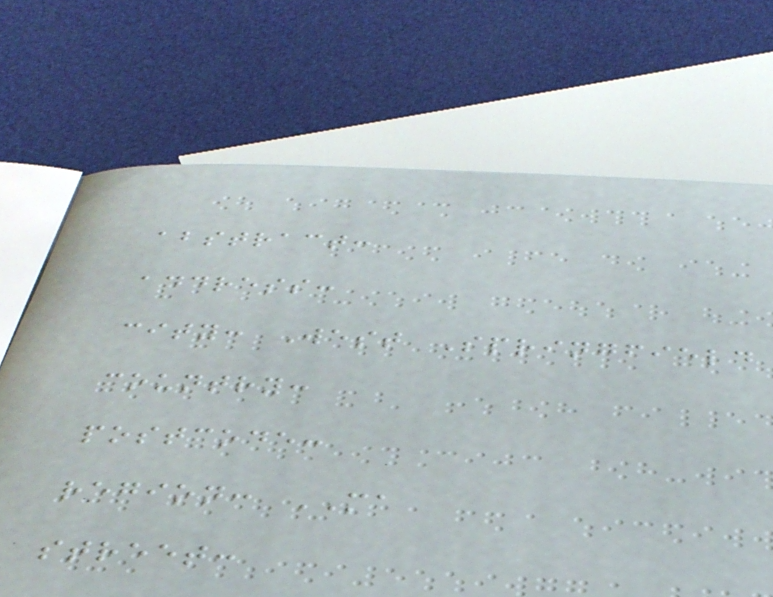abstract:
address:
city: West Springfield
country:
postcode:
region: MA
street:
